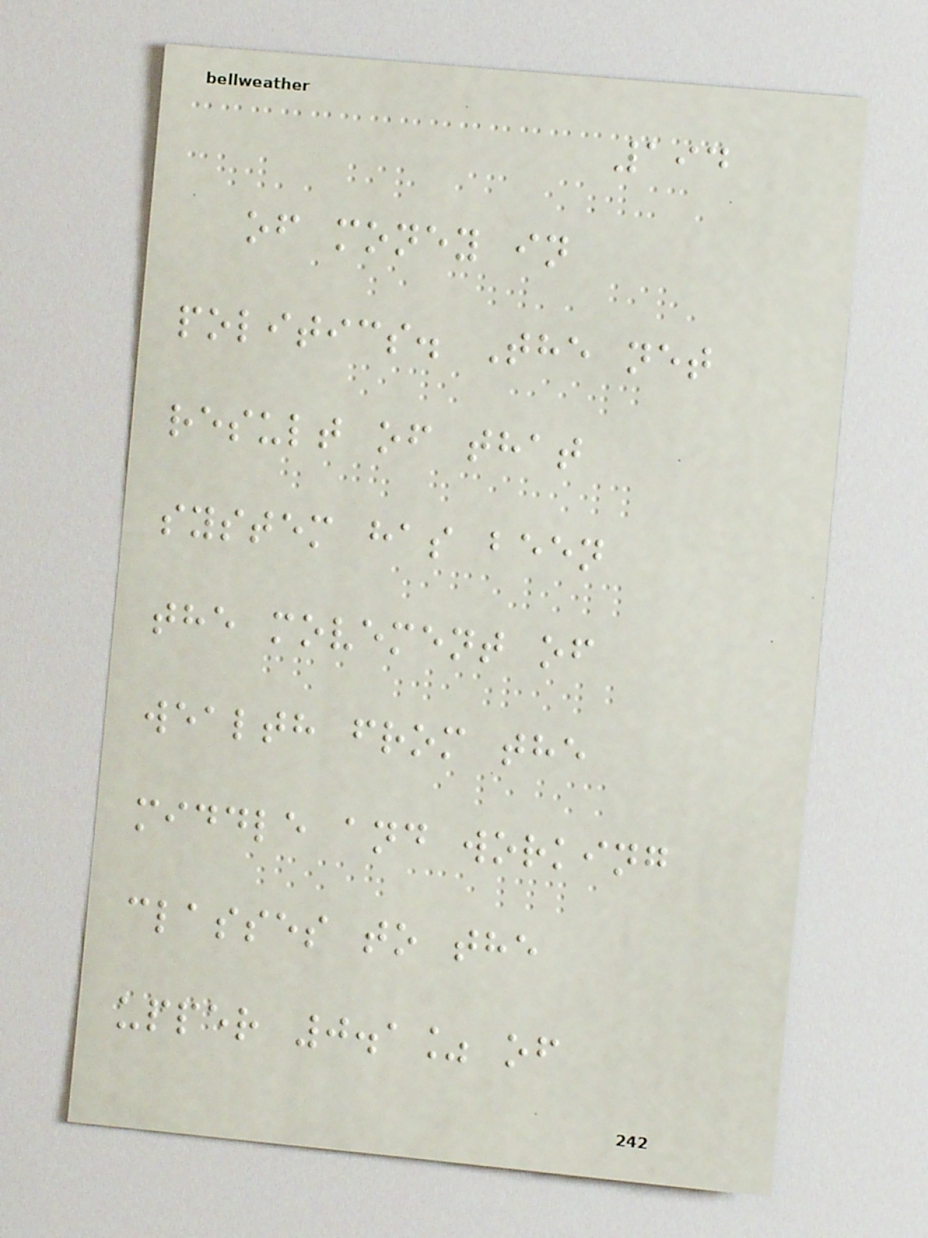194
of money in
politics. The net
result of that
system has been
the movement of
wealth from the
middle and working
classes to the
upper 0.1% of
